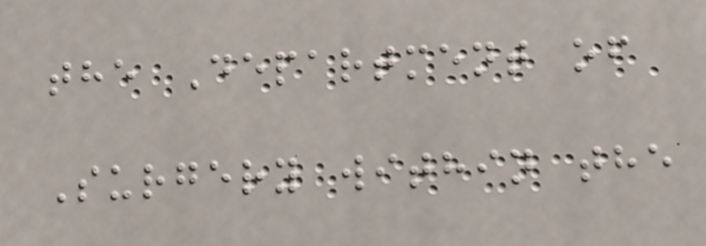the Department of
Surgery within the
